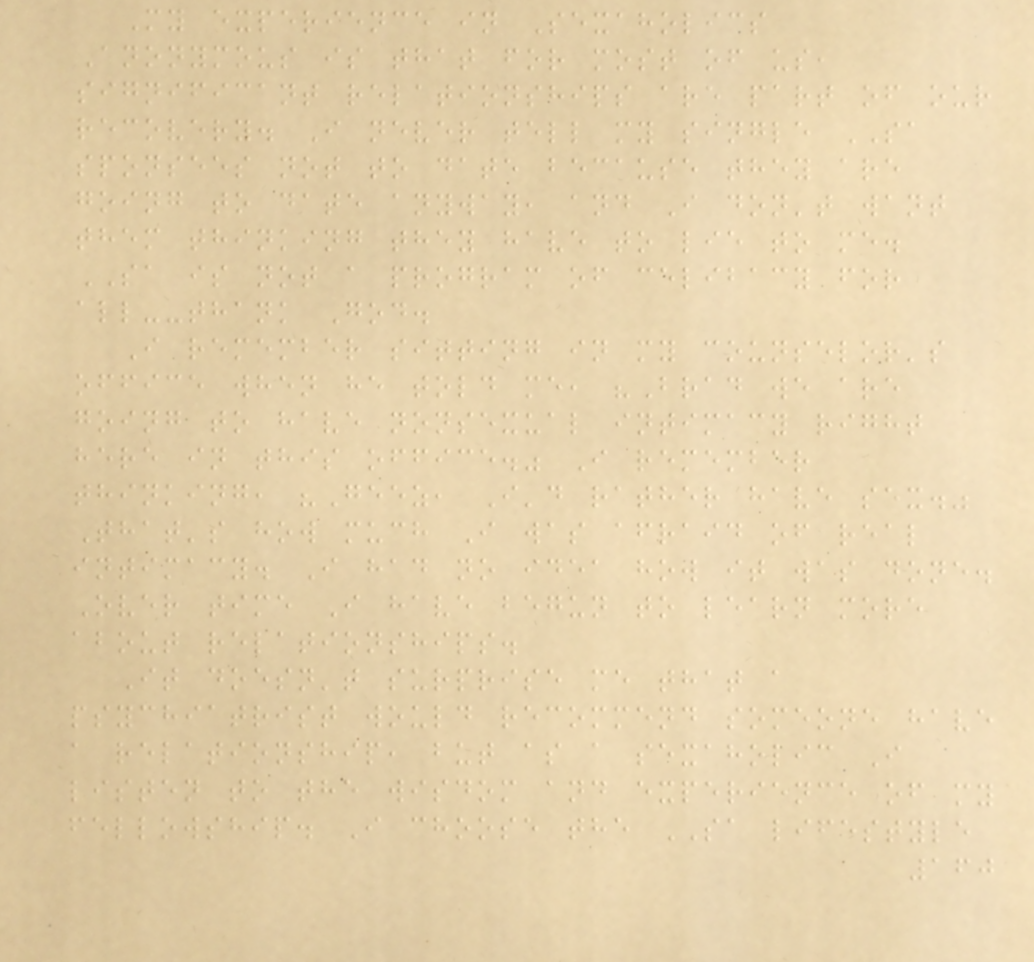My experience in Sexaholics
Anonymous is that for most of us,
significant relationships are part of our
recovery. I never tell my single SA
sponsees not to date because they are
going to date anyway, and I don't want
them thinking they have to lie to me.
SA is not a program of celibacy for
all--thank God.
I remember sitting in my counselor's
office when he told me, "Brad we are
going to have nonsexual intimacy right
here in this office." I remember
thinking, "Geez, I'd rather have sex."
That's how much I was afraid of real
intimacy. I had no idea how it was done.
Over time I have begun to learn more
about relationships.
It doesn't surprise me that a
psychiatrist would recommend someone have
a relationship, but as a sexaholic I
listen to the wisdom and experience of my
fellowship. I choose the SA lifestyle
160
